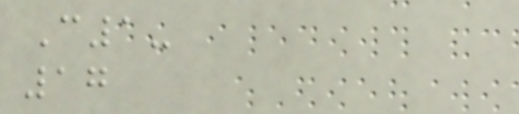C1-
17
